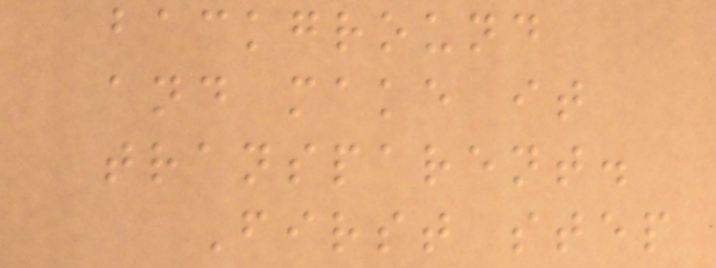background
and make it
transparent.
First step
